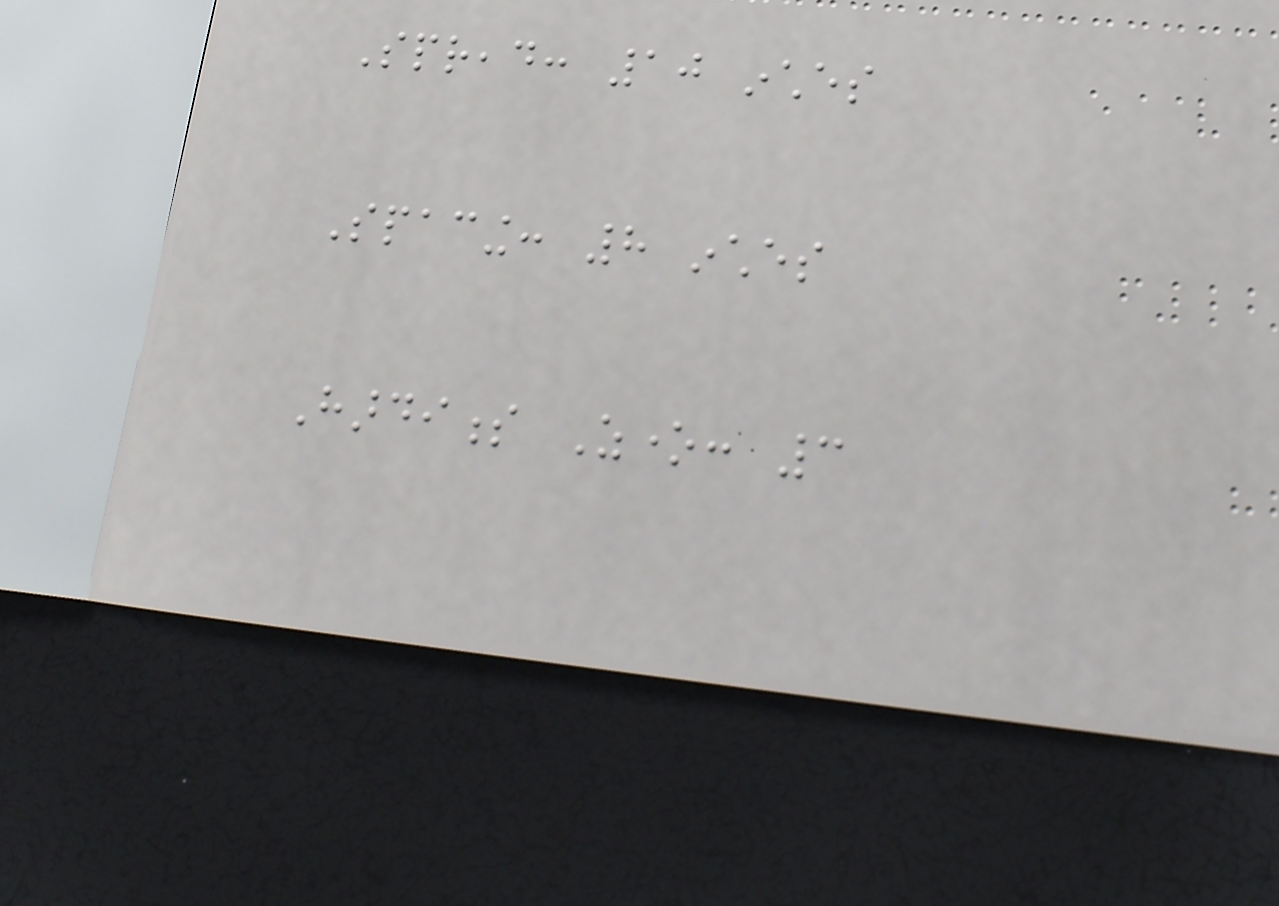Spread: 10 inches
Spacing: 8 inches
Hardiness Zone: 3
